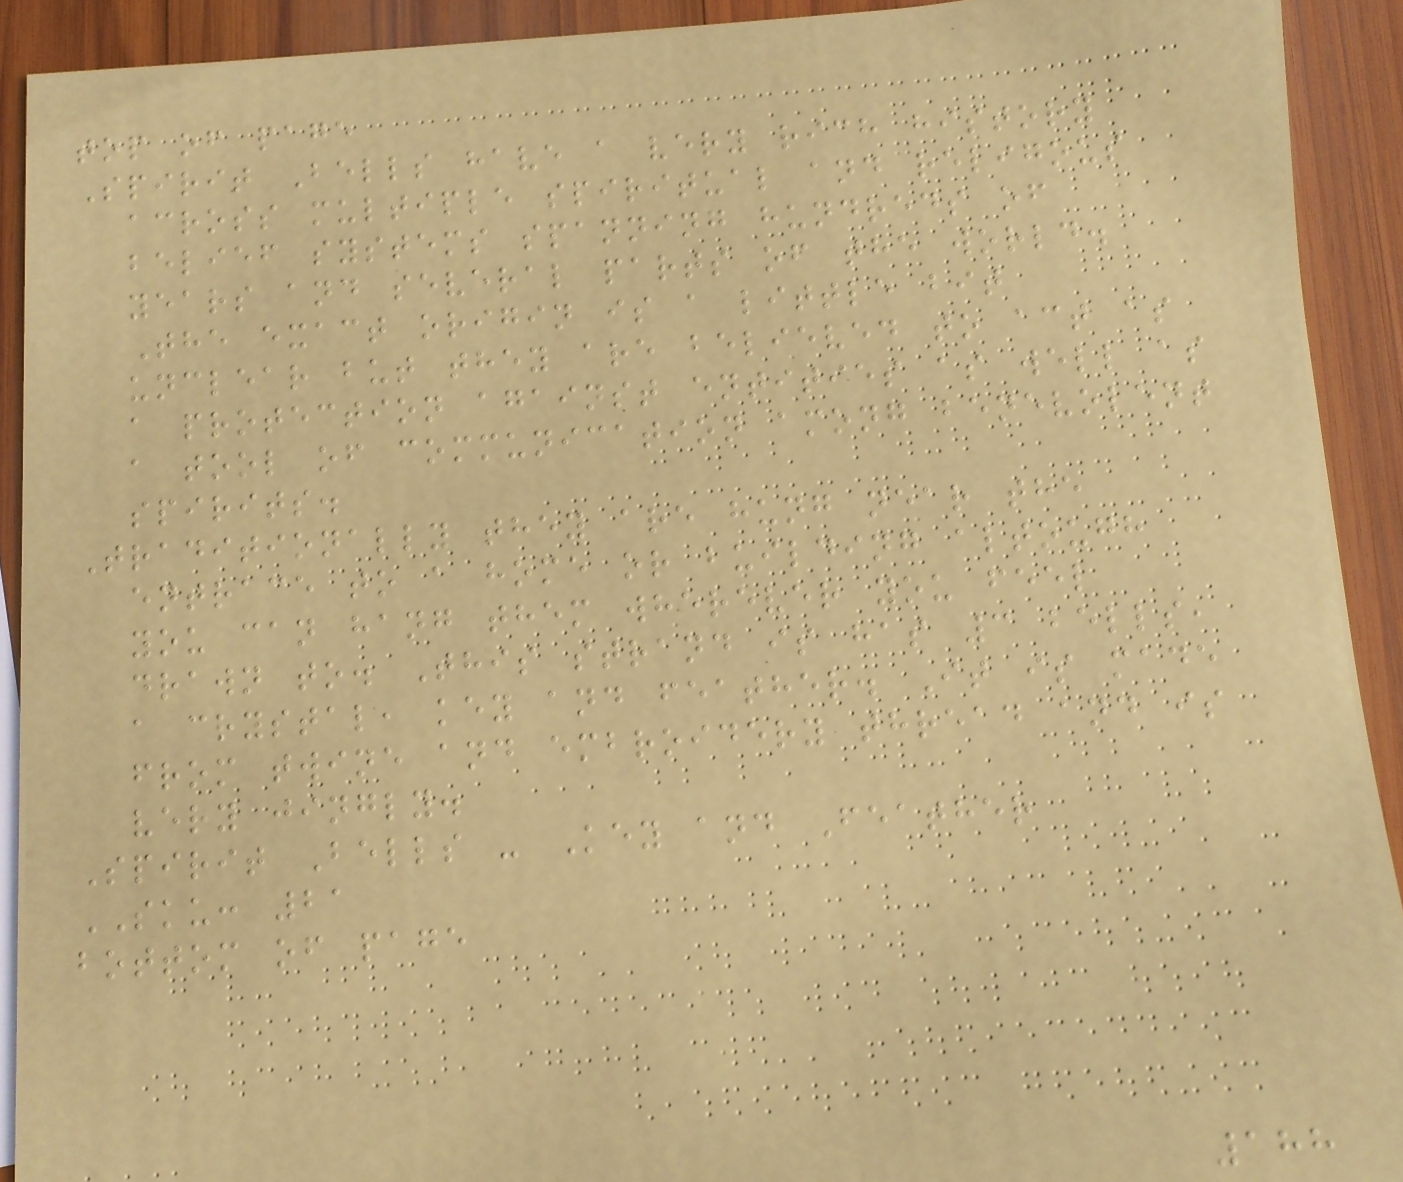top of page
Spirit Bells have a very rich history
across multiple spiritual and religous
belief systems spanning hundreds of
years and several parts of the world.
The exact origin is a little bit
unclear but they are believed to act as
a protection against entities as well as
a tool of communication among benevolent
spirits.
Traditionally they are hung near the
entrace to a home or building altough
you can hang them wherever you feel
drawn to. This strand is has 3 bells,
a crystal, key and feather. It is made
from twine and embroidery thread and is
very jingly.
Spirit Bells - Key and Feather
SKU: 21
bottom of page
188
